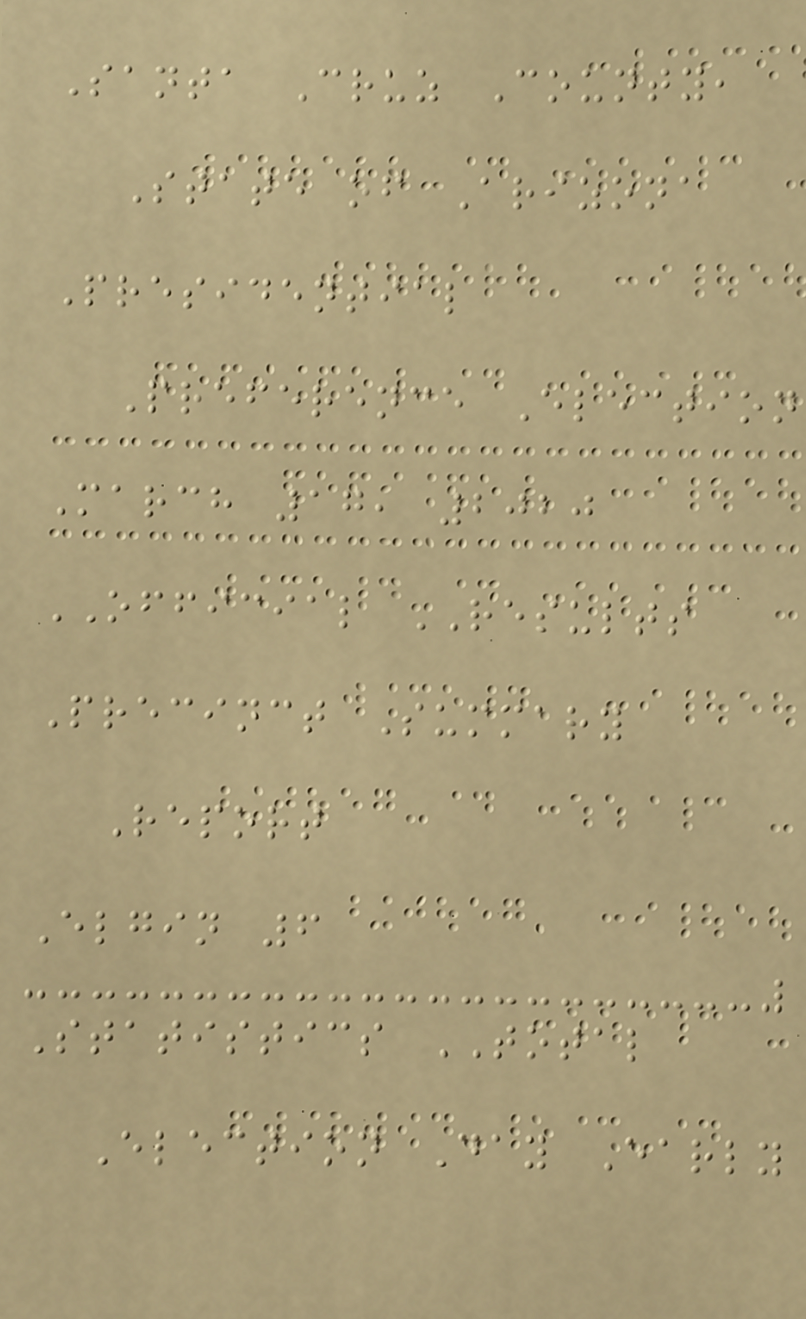Santa Cruz County,
State of Arizona
Presidential
Preference Election
March 17, 2020
OFFICIAL RESULTS
Precinct Summary
Report
Elgin 6
Statistics TOTAL
Election Day Early
